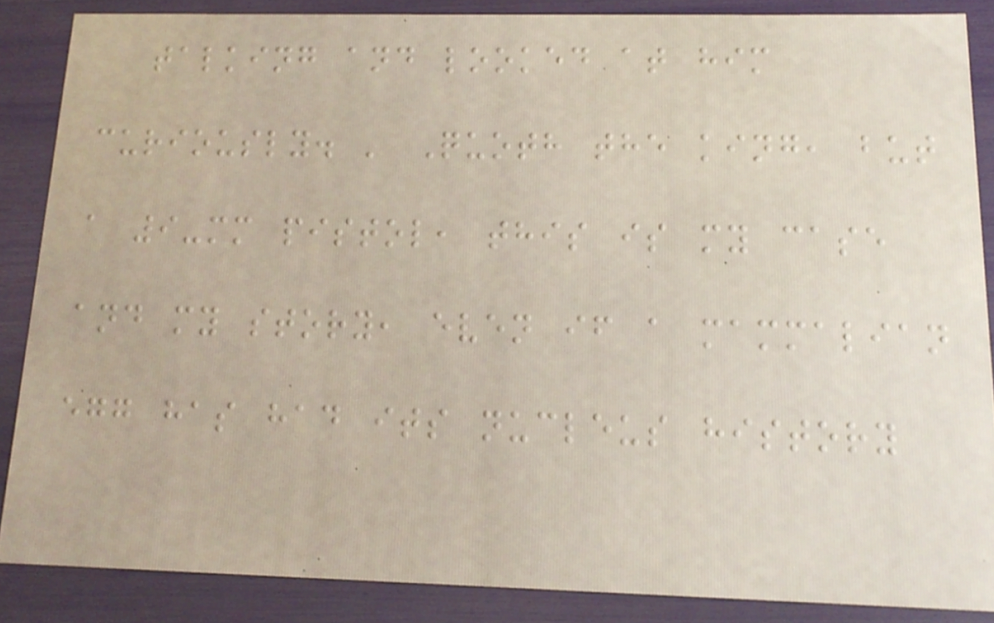talking and looked at him
curiously. ' Quoth the king, but
a 9-mm pistol, this is my case
and my story, even if a mammalian
egg has had its nucleus history
